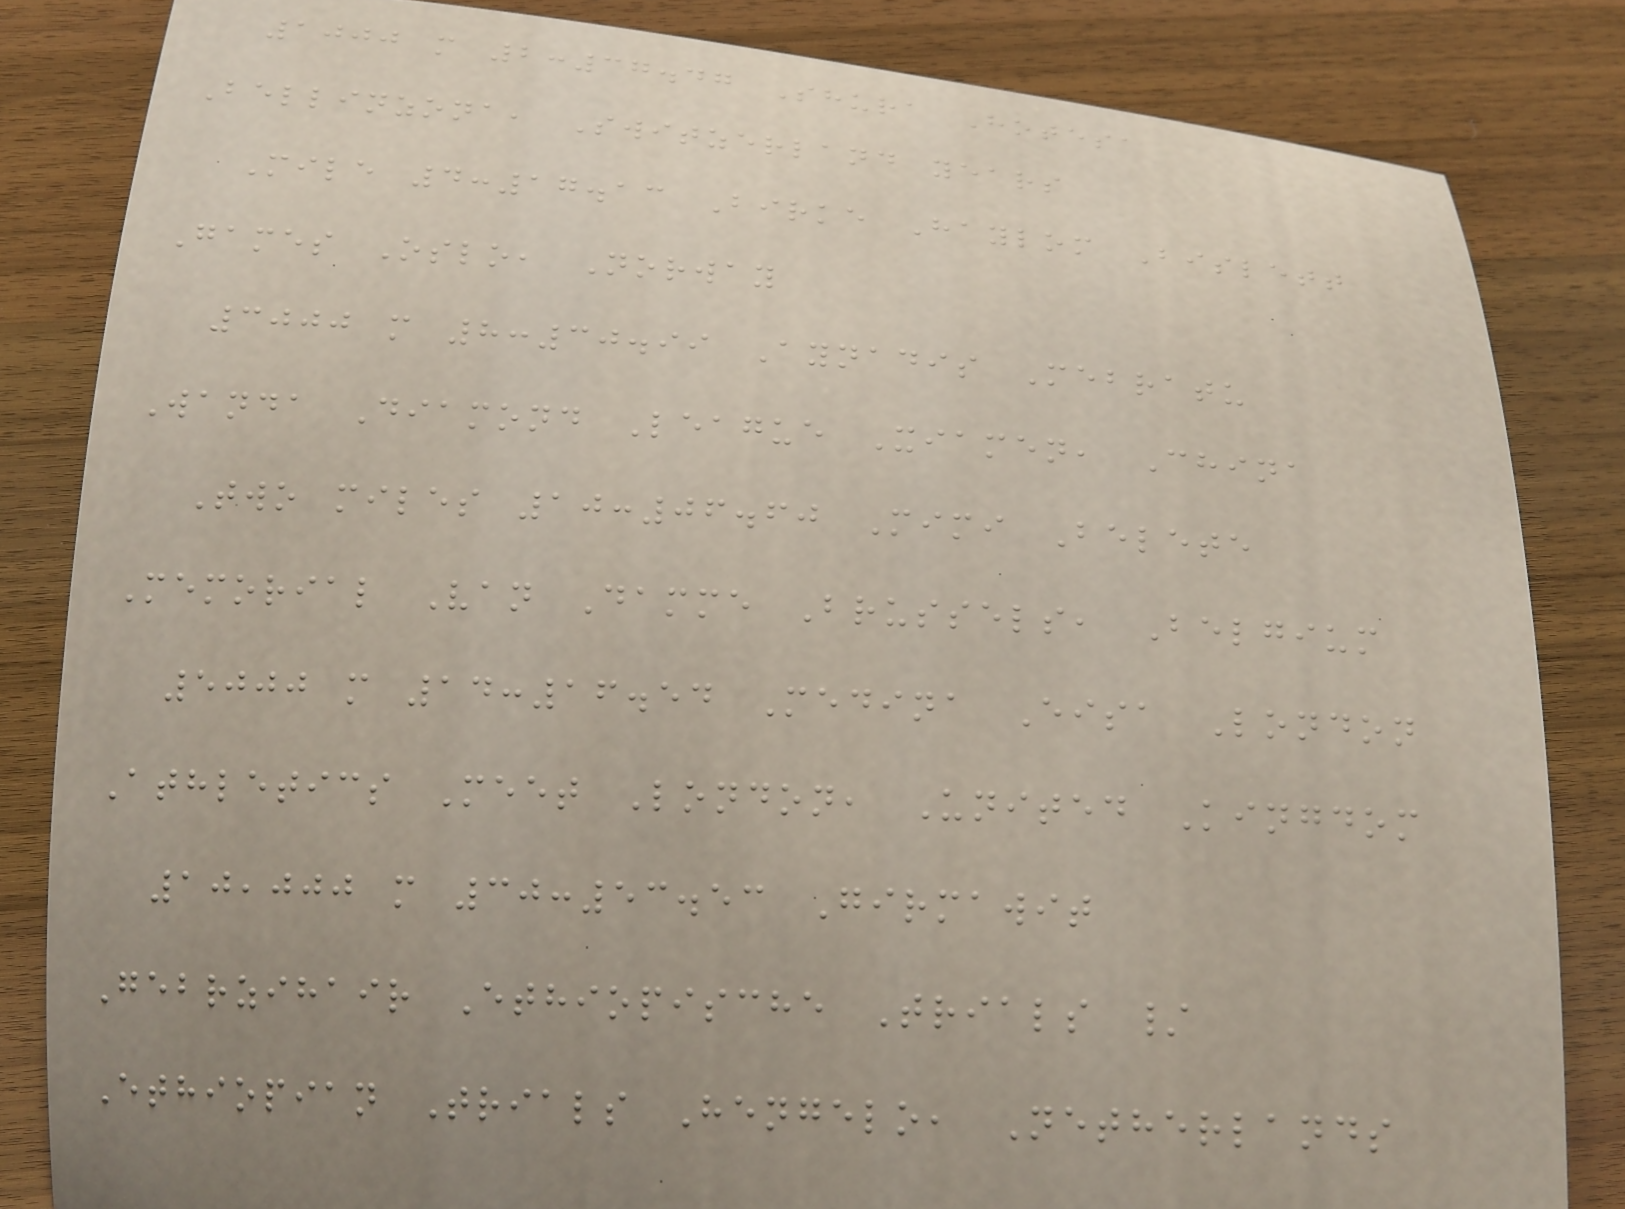1000 m 2:37.47 Shura Hotesa
Bellinzona, Switzerland years
Mile 4:17.13 Birke Haylom Bislett
Games Oslo, Norway
3000 m 8:30.99 Aynadis Mebratu
Wanda Diamond League Xiamen, China
Two miles 10:06.60 Mimi Belete
Memorial Van Damme Brussels, Belgium
5000 m 14:16.54 Medina Eisa London
Athletics Meet London, United Kingdom
10,000 m 30:53.53 Girmawit
Gebrzihair Ethiopische Trials /
Ethiopian Trials Hengelo, Netherlands
